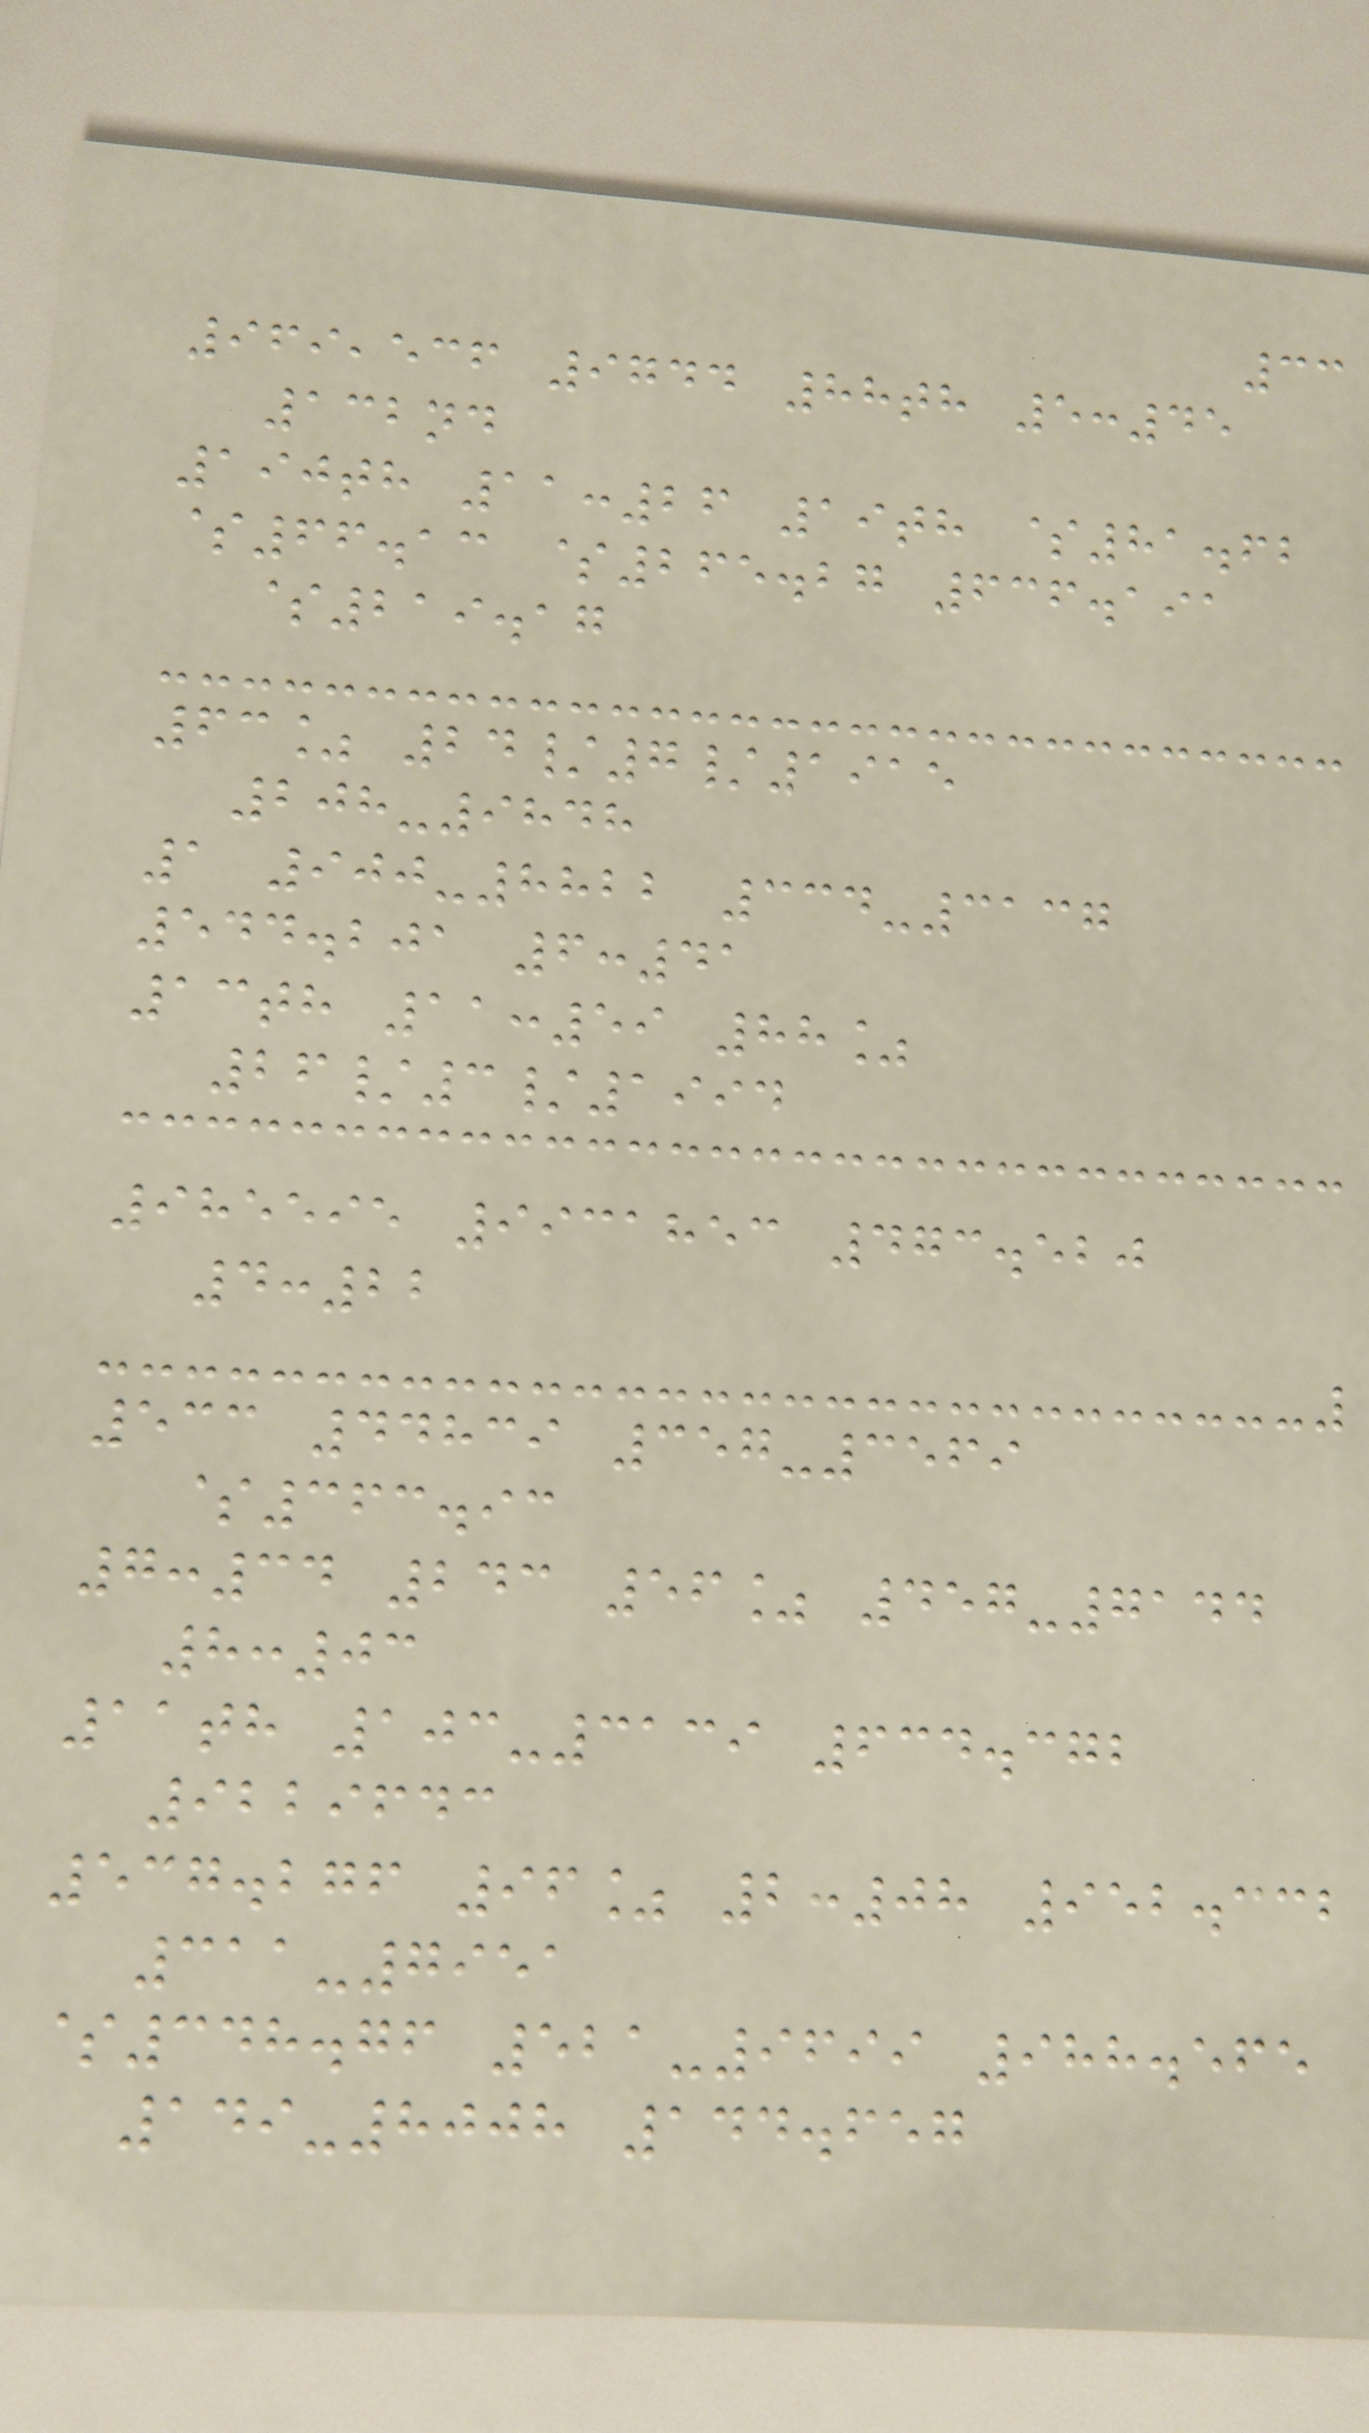33
969,536 9744 88th 5:45
132nd
190th 11:26 19th $81.62
$66.13 $265.27 636.191
$219.17
63% 24/7/1915
208-9848
1 900-8822 334-3137
544.201 6:41
13th 11:59 88%
26/3/1994
985595 9931853 473.520
4:22
533 44839 357-3569
$363.93
7:34 243 56% 457-7144
8:03
11th 103-3139 634.372
9229643
537.276 96% 2:08 952.332
311-7951
$348.76 521-9699 988.565
149-8008 144.657
